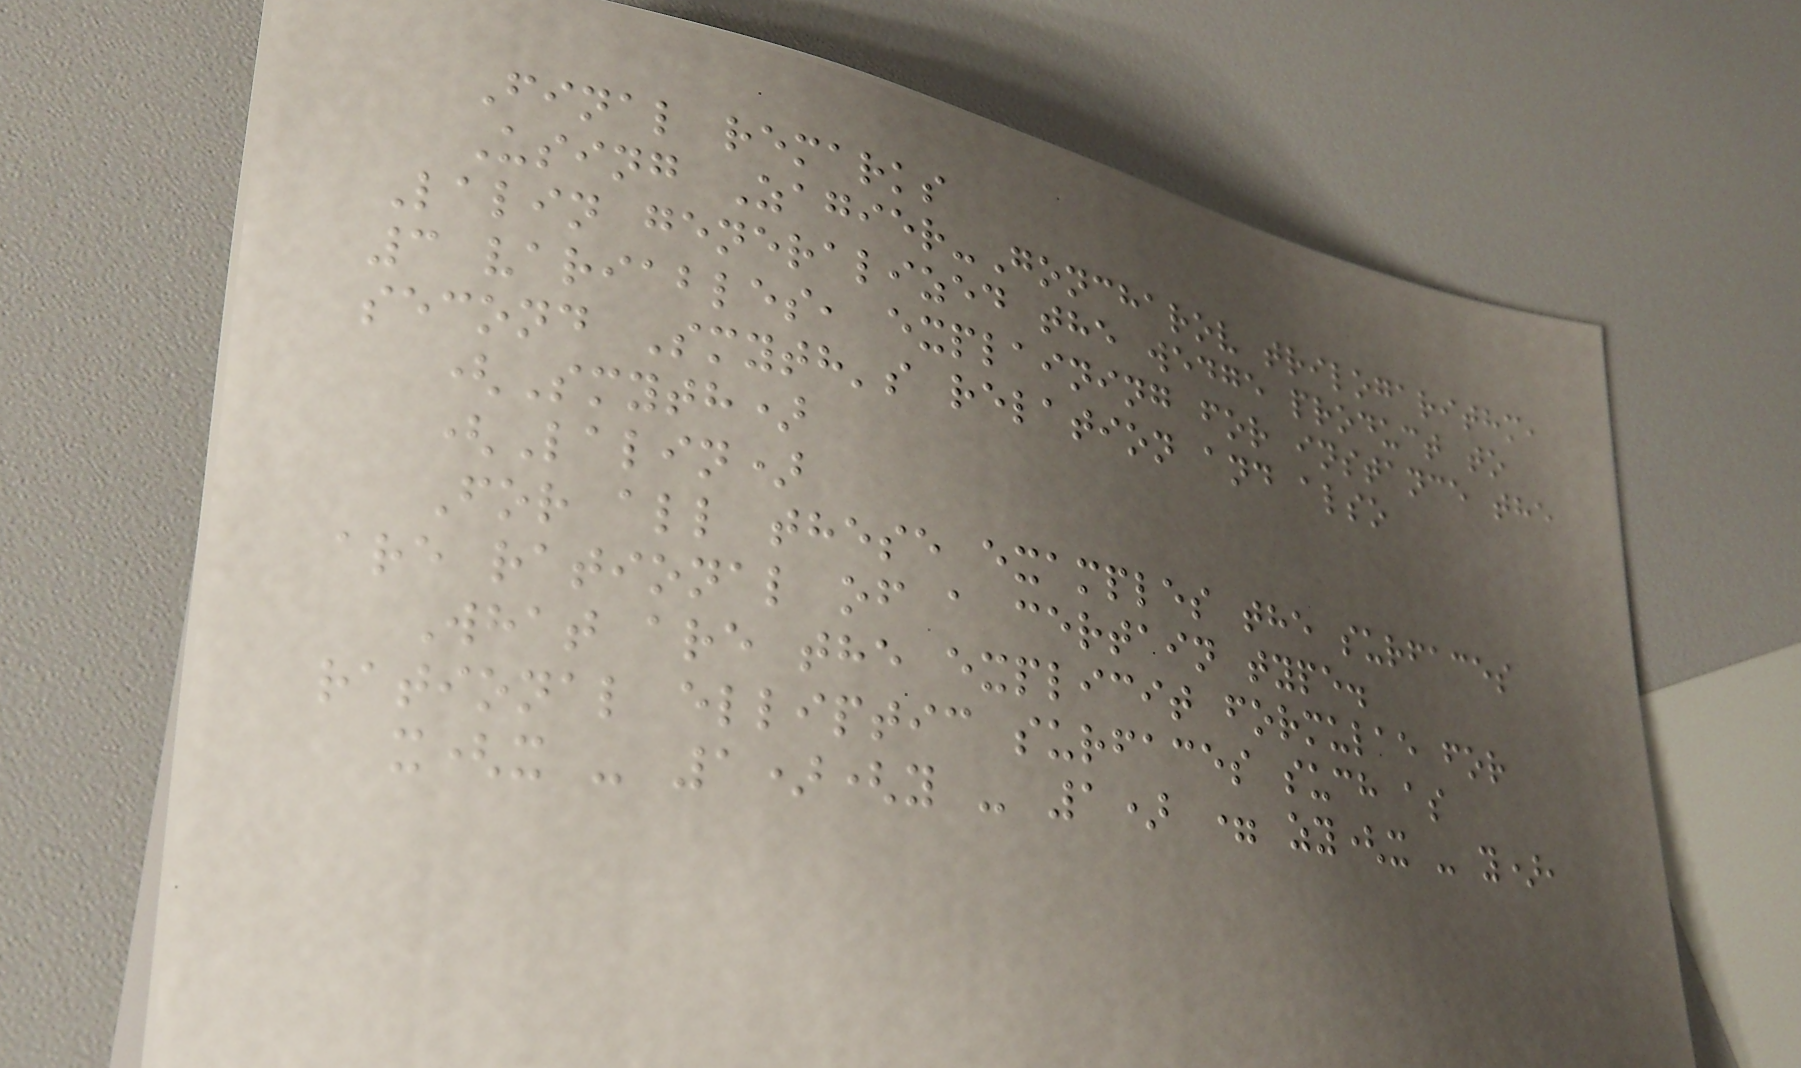Final remarks
Using Zagier-Goncharov trilogarithm,
Lalin generalized the wedge product to
3 variables, explaining for instance the
second Smyth's relation and also
(Smyth)
(Lalin)
For all these examples the surfaces
are rational of a certain type.
What are the explicit formulae for
rational elliptic surfaces such as
x(x - 1)(y - 1) = zy(x - y),
